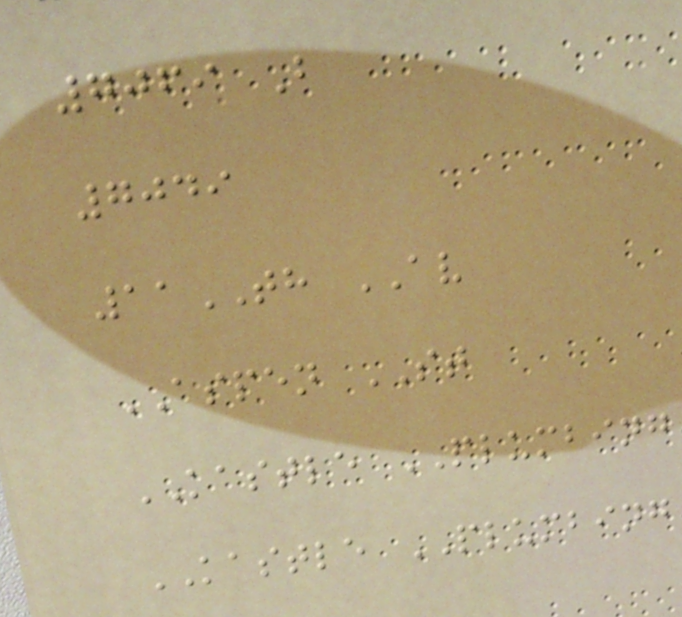7069 B
7049
11TH AV
ASPEN ST
KASTLE PLUMBING
KASTLE PLUMBING
